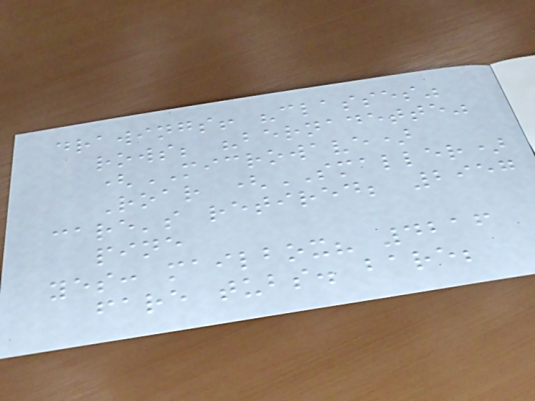drawings! "classes"
rows; "bernadette"
(MICROWAVE)
Roar (SMALLER)
care's retired; 2957
pine
yes: mailbox? 4216
fare tubs. bare;
